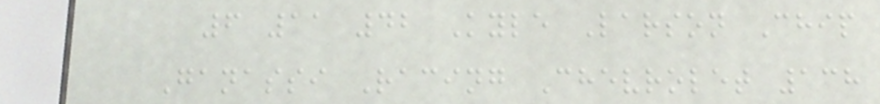6 11 42 Kyle Larson Chip
Ganassi Racing Chevrolet 138
